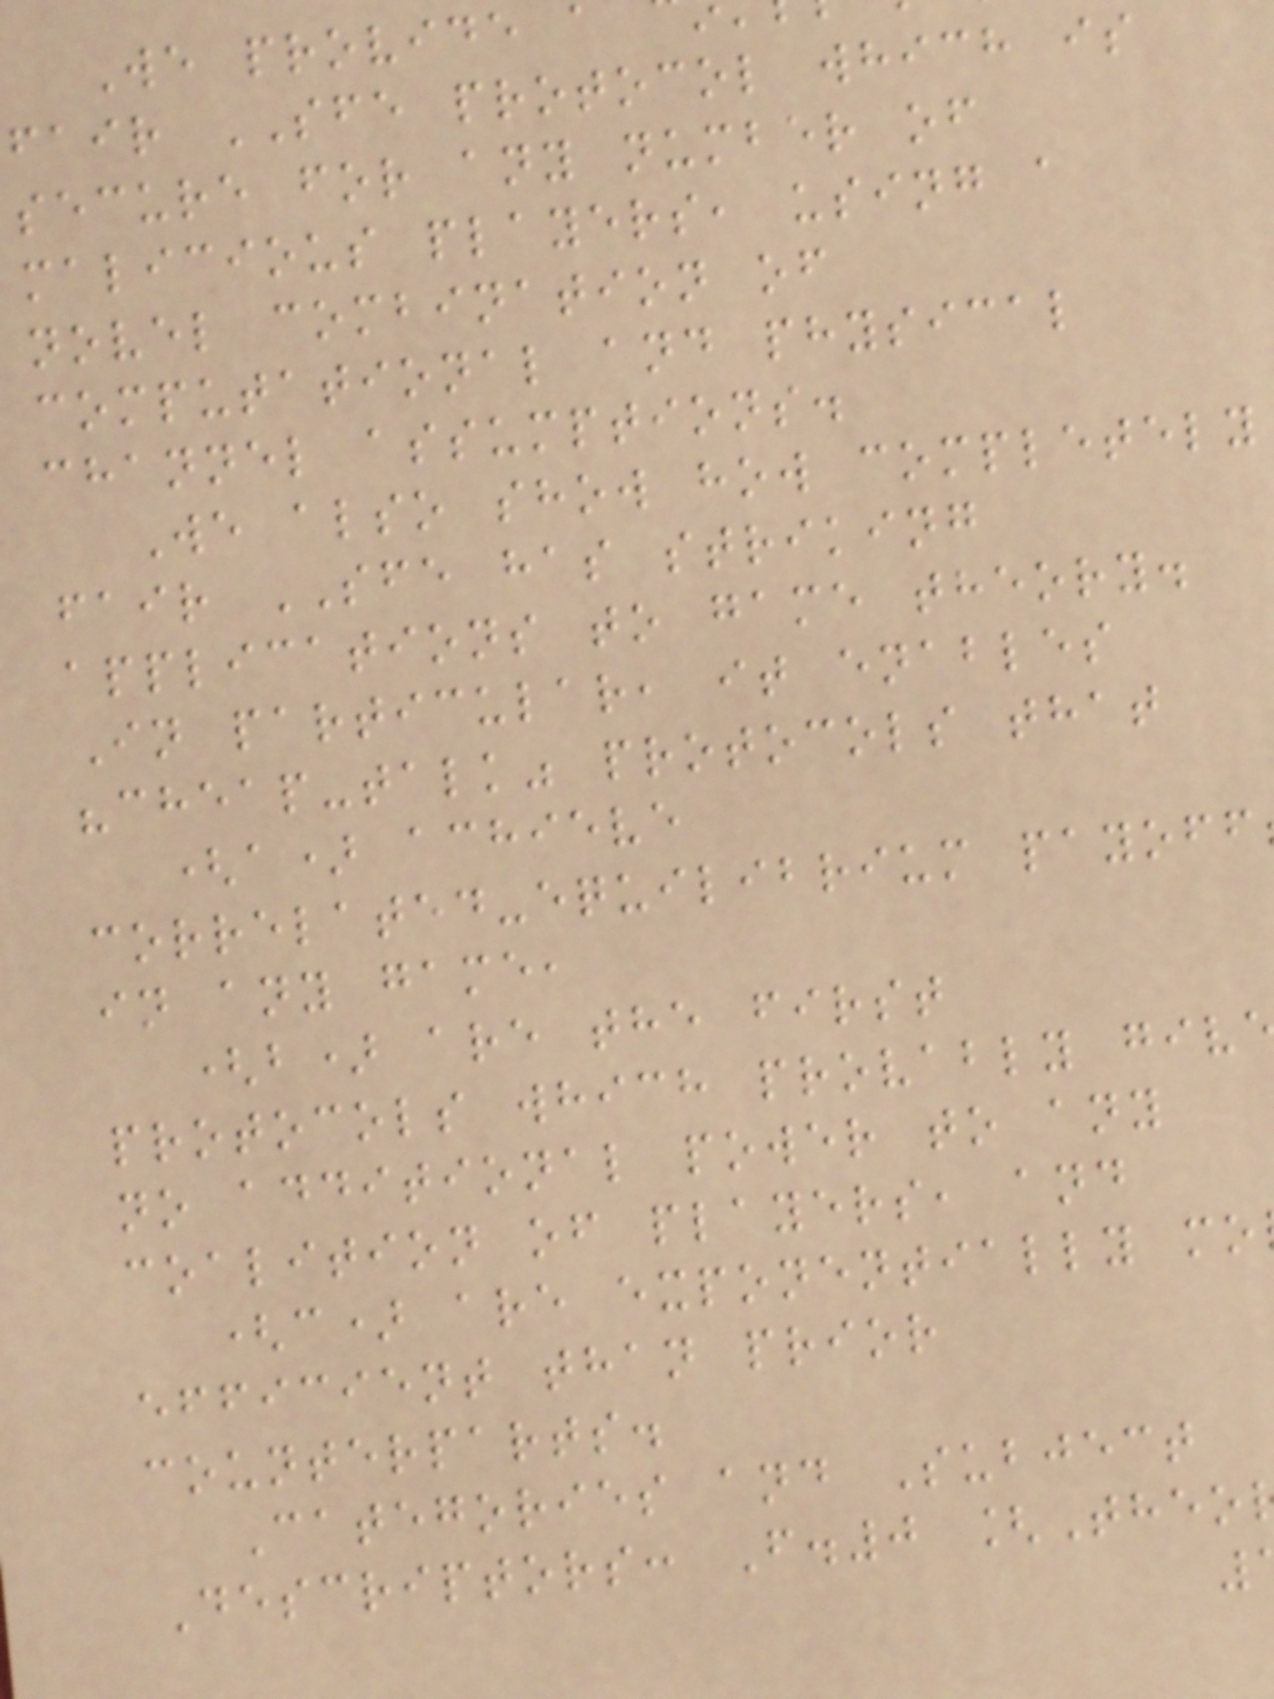We provide a
fair SFE protocol which is
secure for any number of
malicious players, using a
novel combination of
computational and physical
channel assumptions.
We also show how completely
fair SFE has striking
applications to game theory.
In particular, it enables
"cheap-talk" protocols that
(a) achieve
correlated-equilibrium payoff
in any game,
(b) are the first
protocols which provably giv
no additional power to any
coalition of players, and
(c) are exponentially mo
efficient than prior
counterparts.
Categories and Subject
Descriptors: F.0 [Theo
